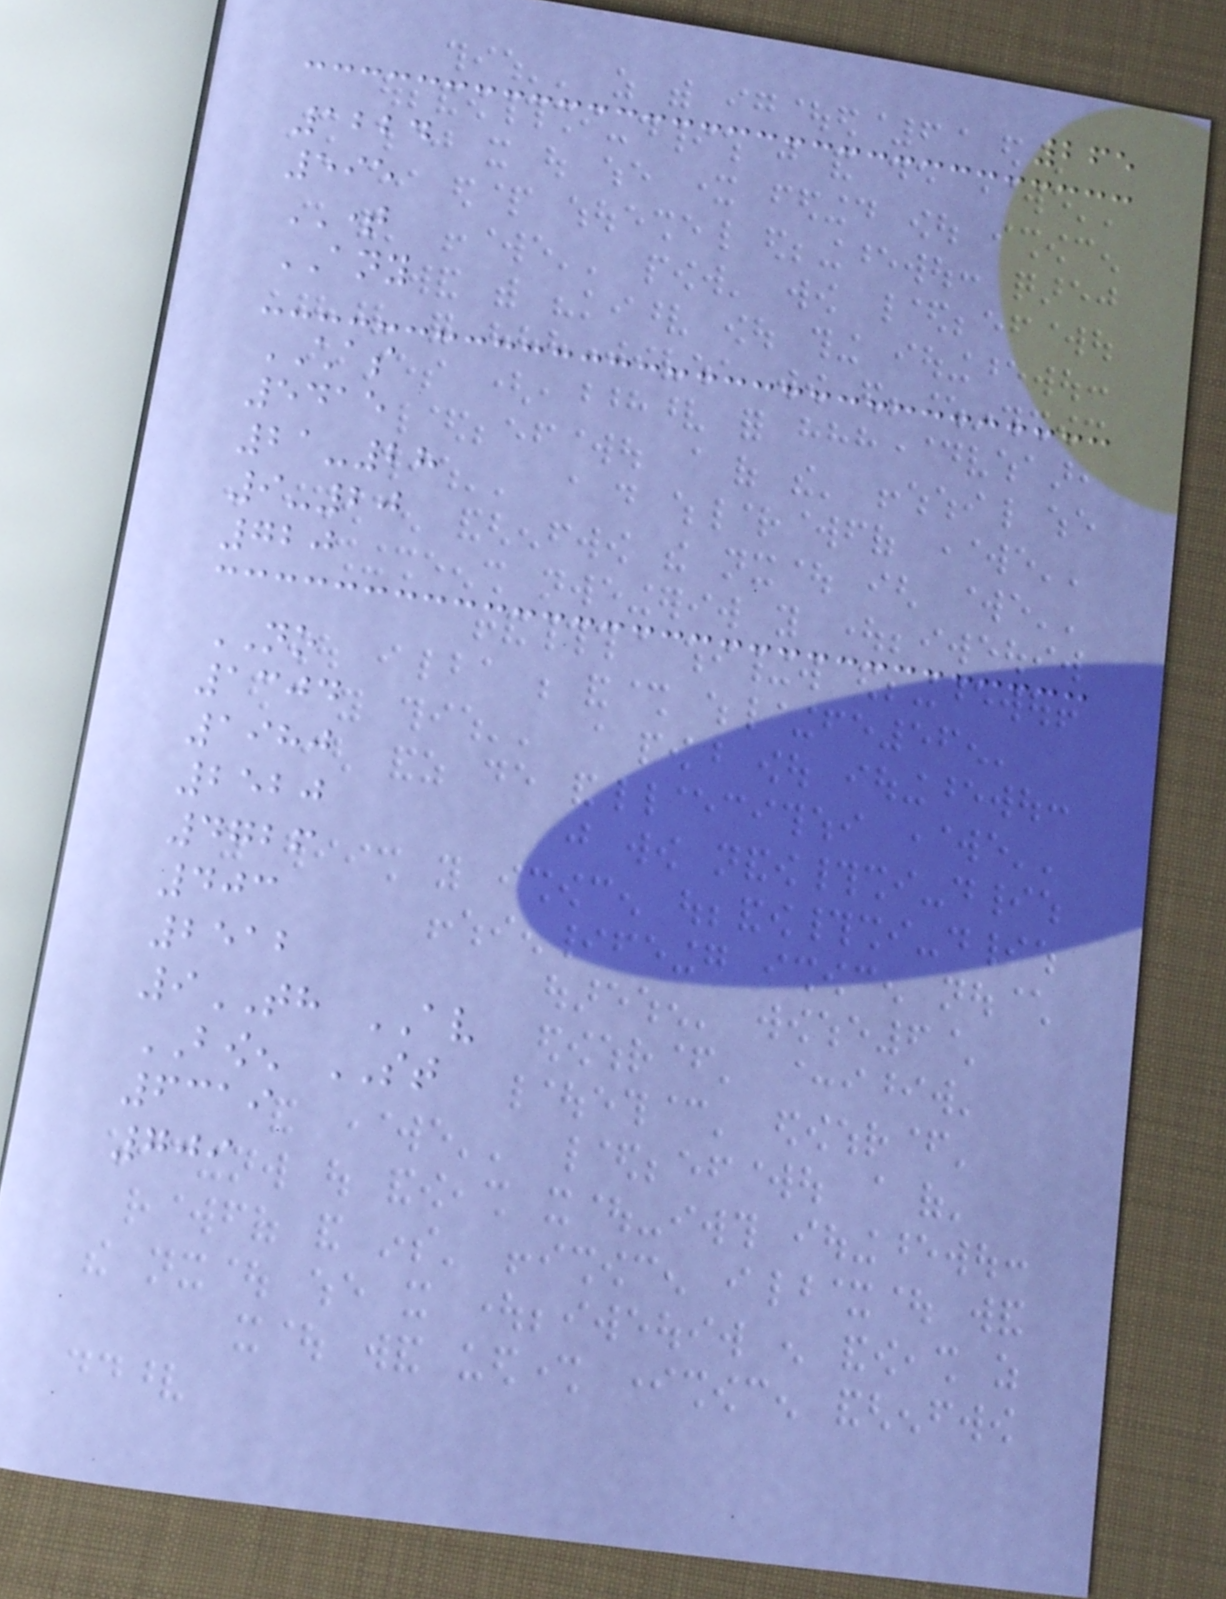265
1224
595
TIME
ANY
CHAS
5415
21-28
9-20
720
NO
1304
1980
2520
4726
403
2512
9TH AV
BOWEN ST
6319
709
